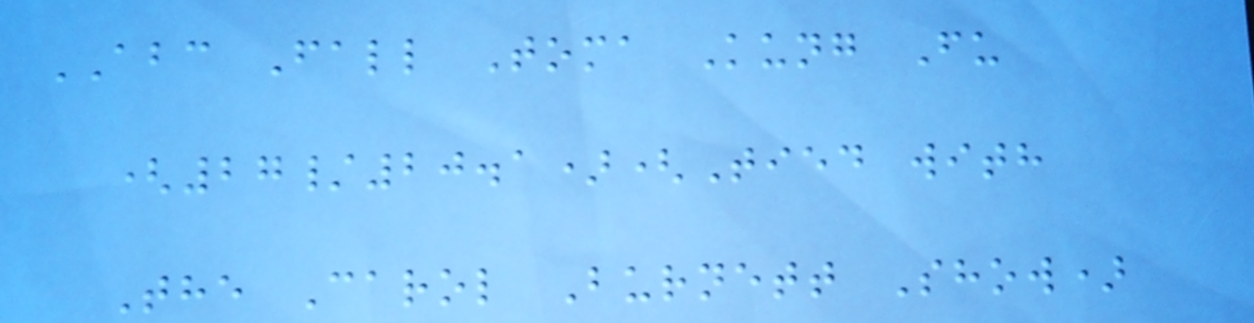ABC Fall Toma Kung Fu
(27/20.1)(Tied with
The Carol Burnett Show)
